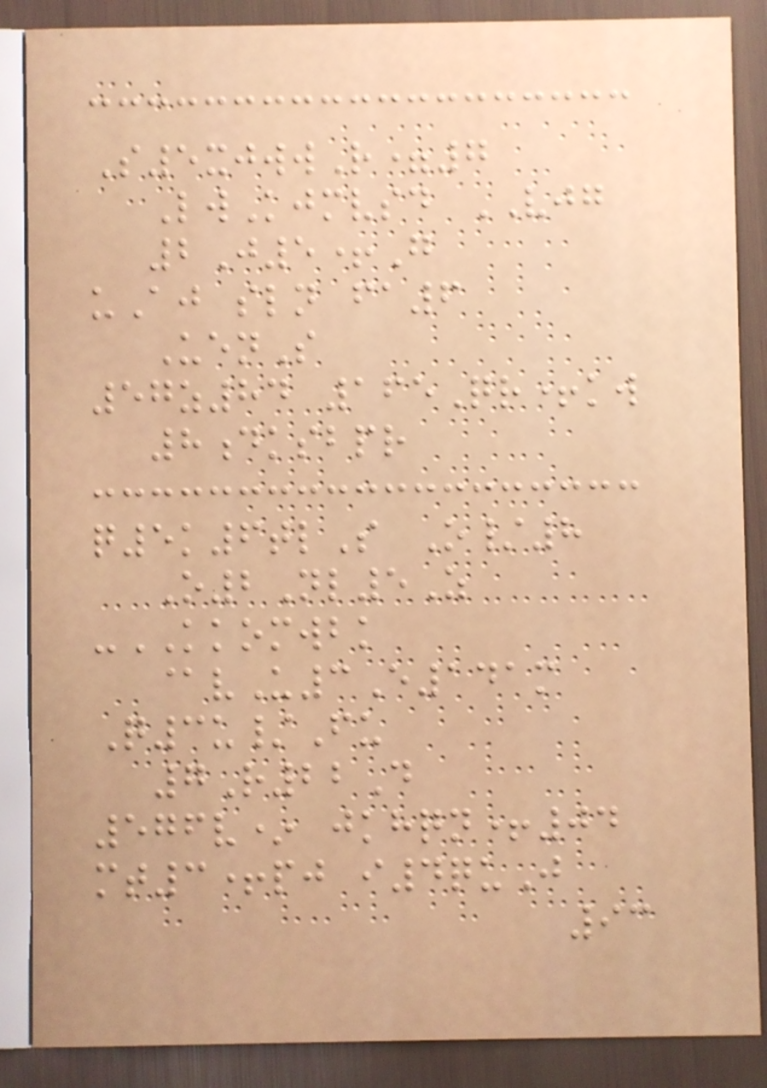S5xjwwR=7
LwKjmvsd VJG
2J5+G
uAj sln fa6
UenS
57z84 165Qr+kw
8dksbpr
q5k6tlS O/8
O2Nl5Z
-KKOMWBK
@vU3E141m
Q3u/Fu
7R22D
576v* jkhqn+04
mt3+pj i4quJ
93
